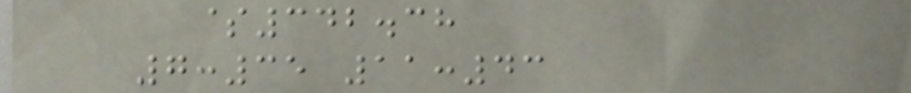$342.38
7:35 11:43
